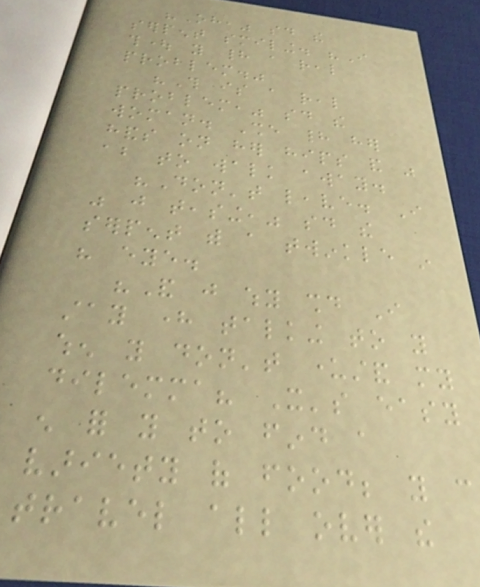"Oh," said the
serpent smiling. "I
thought you had a real
problem."
"This is a real
problem," said the
woman. She had her
hands on her hips and was
about to walk away.
"Don't leave. I
was just teasing," said the
serpent with a twinkle in
his eye.
"And just why should I
stay here talking to you
when you don't understand my
dilemma? It's easy
enough for you to find a
variety of food; you can
travel all over the
